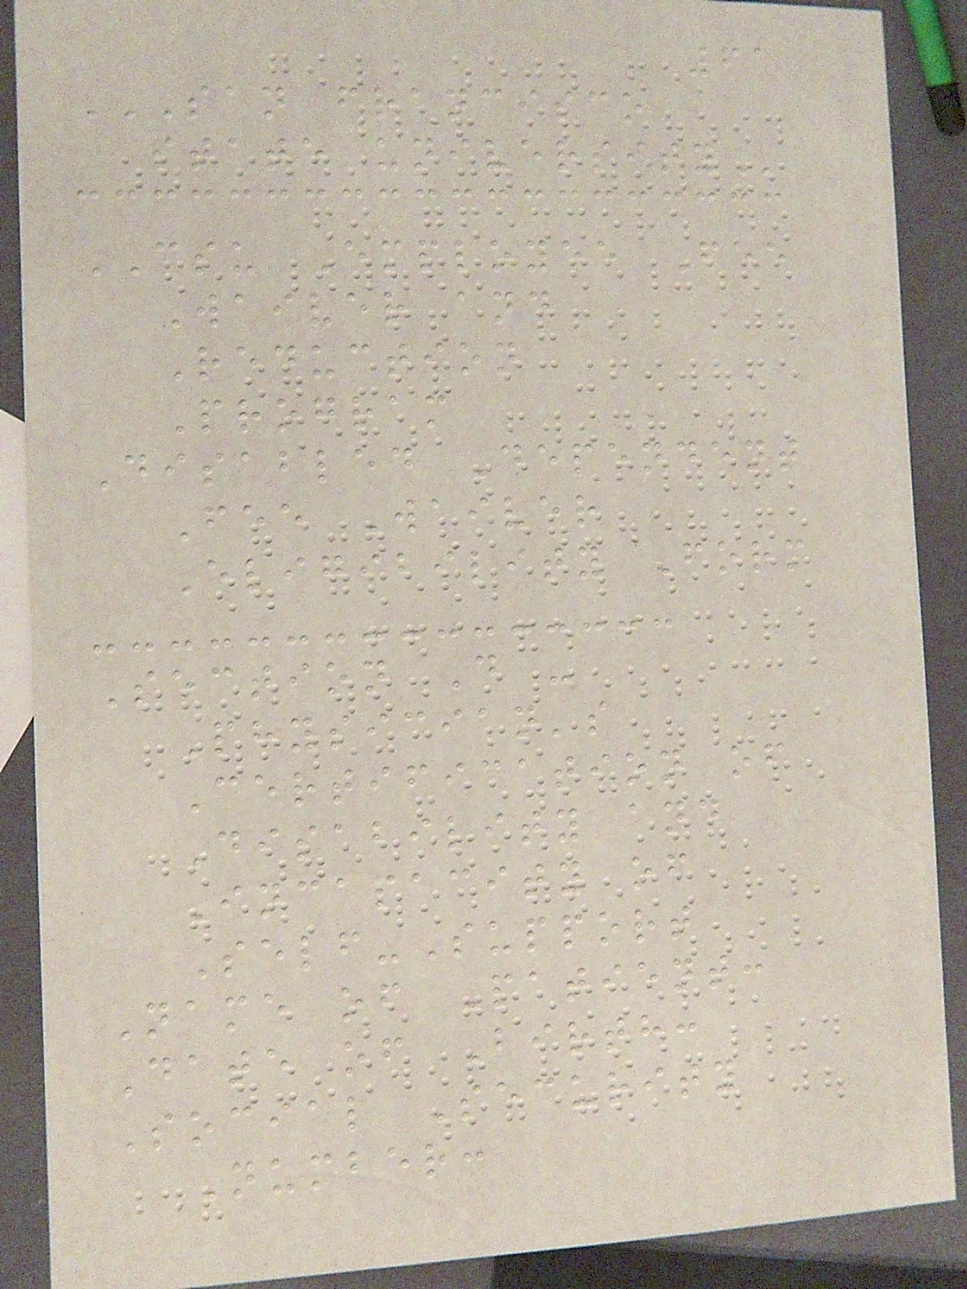61
SAN FRANCISCO
STATE UNIVERSITY
CSU Employee Fee
Waiver and
Reduction
Program
Disabled Dependent
Fee Waiver
Eligibility Form
Section D -
Physician's
Certification of
Disability and
Incapacity of
Self-Support
Name of Patient:
Date of Birth:
Social Security
Number:
